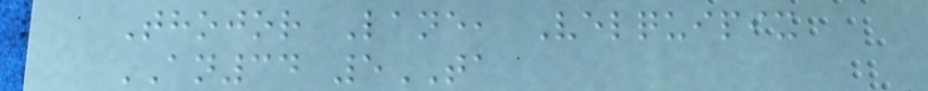Thojor Lane, Velquipix
AN34 5TA
